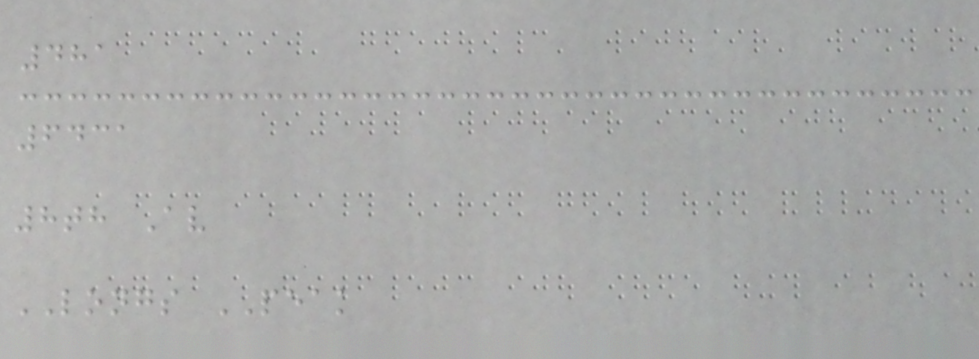481
6431
8th Av
LONGS PEAK
